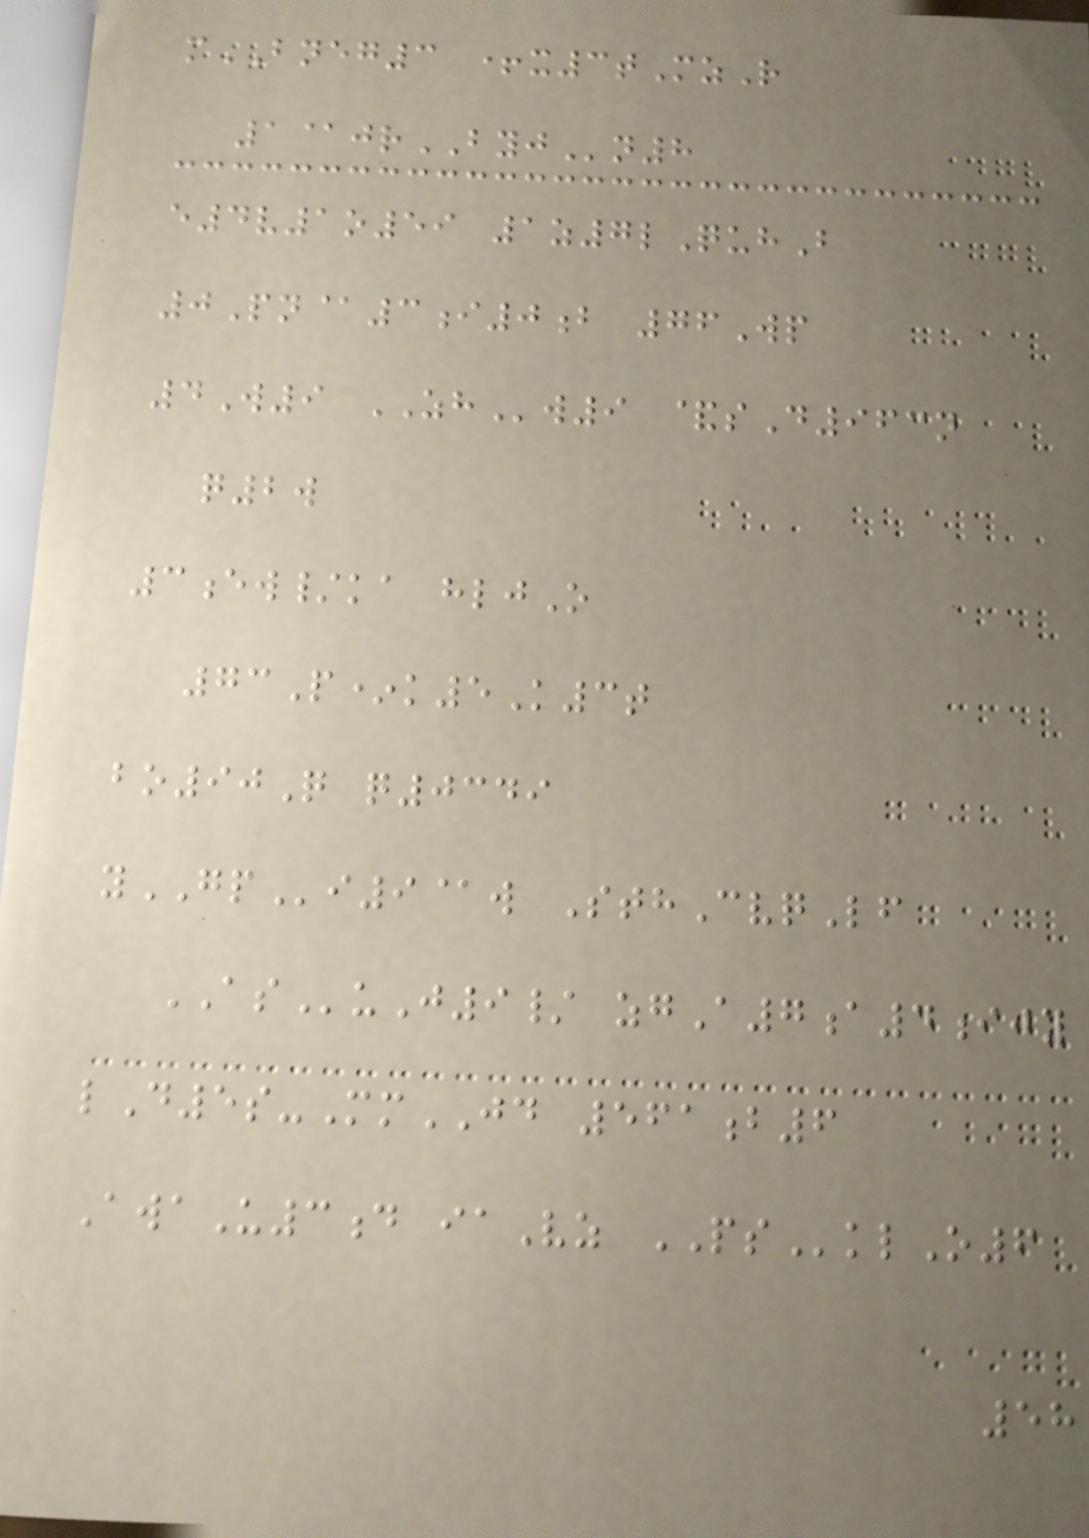mBNEG3 +x3tMzR
1@jrBYJn8
e4v1o59 1z7lQuhB
0Pn@3i0b 76Wp
4W9 ZHw9 &sD963n
q2w
3ew/ka hljO
73P*k5K3t
bo90Q q0349
yGPi9@w SthCvqLf
ASuJ9/ zgA7a4ijy
lD5s-MmJD 561b6
AwaU3d iaVz PSklO6
58
